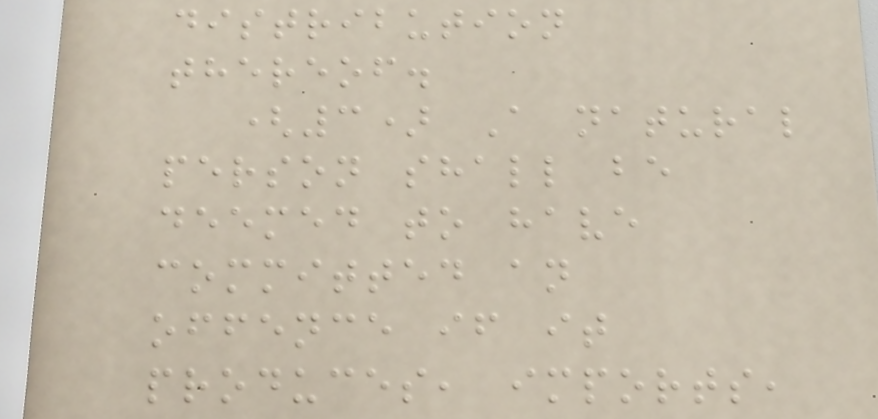distribution
thereof.
(3) A natural
person shall be
deemed to have
committed an
offence if it
produces, imports,
